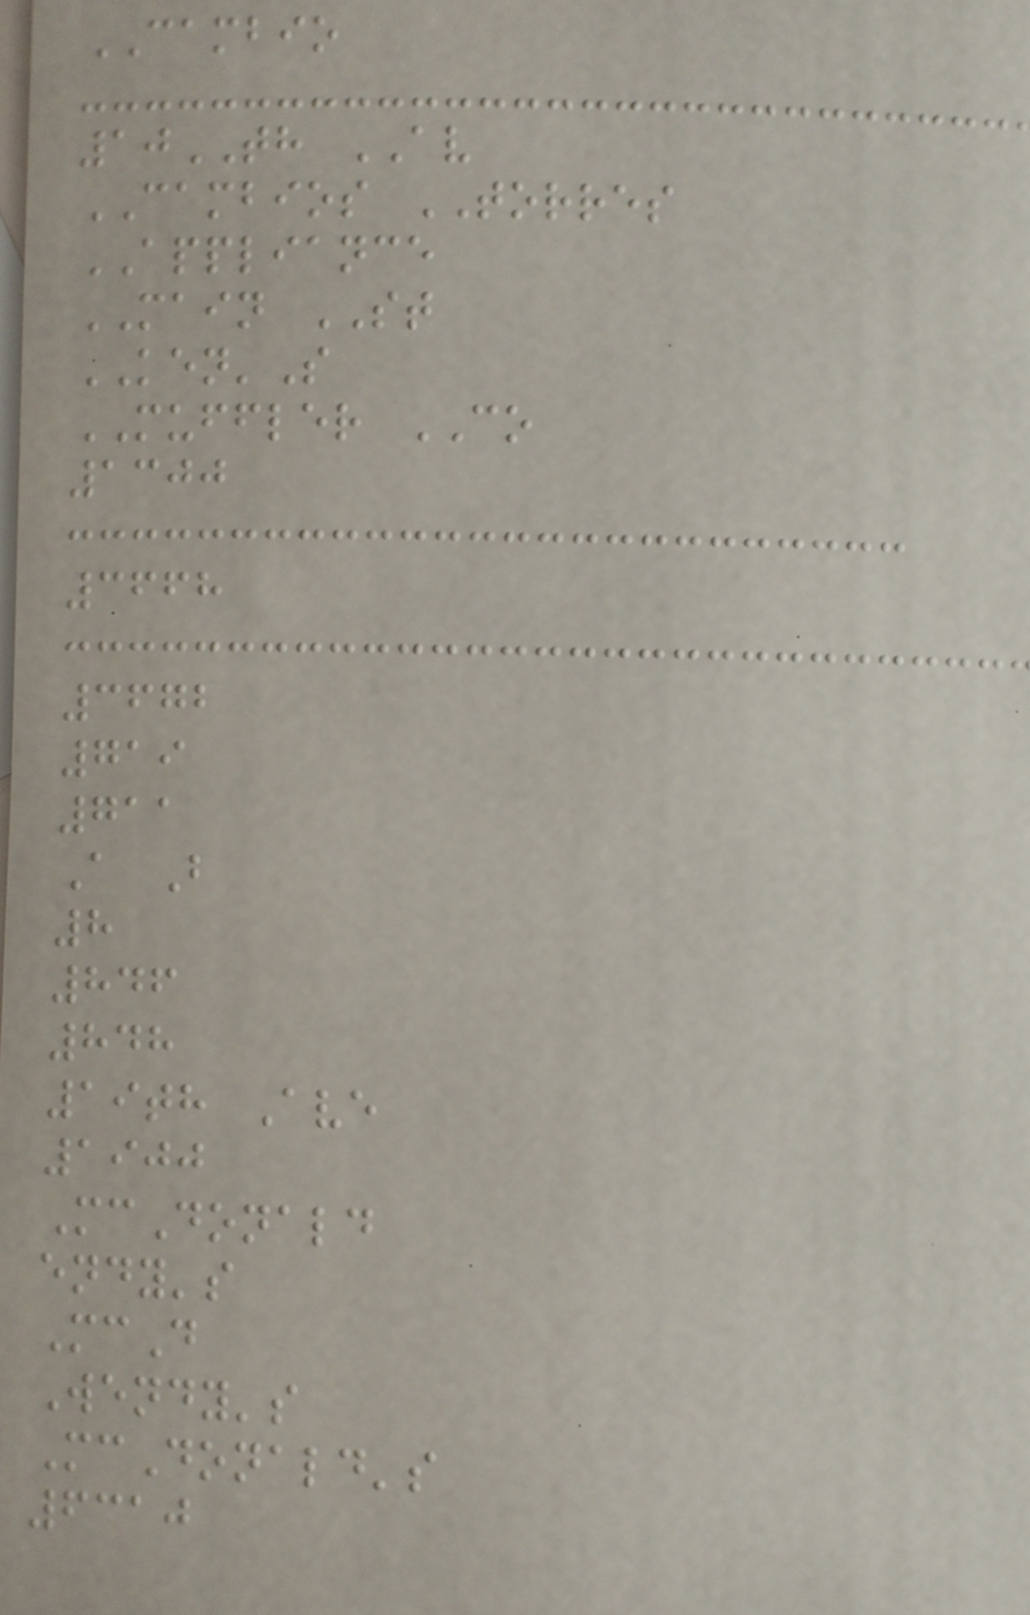CAMBIO
10TH AV
CAMBIOS TORRES
APPLIANCE
MAIN ST
KEN'S
MUFFLER CO
1300
3668
3672
719
711
A B
8
846
848
19th Ave
1900
McDonald
endy's
McD
Wendy's
McDonald's
6310
